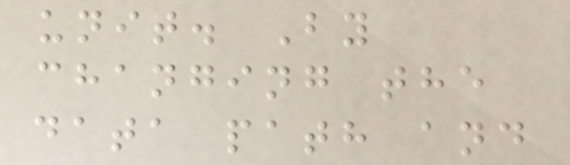unit. By
changing the
data path and
